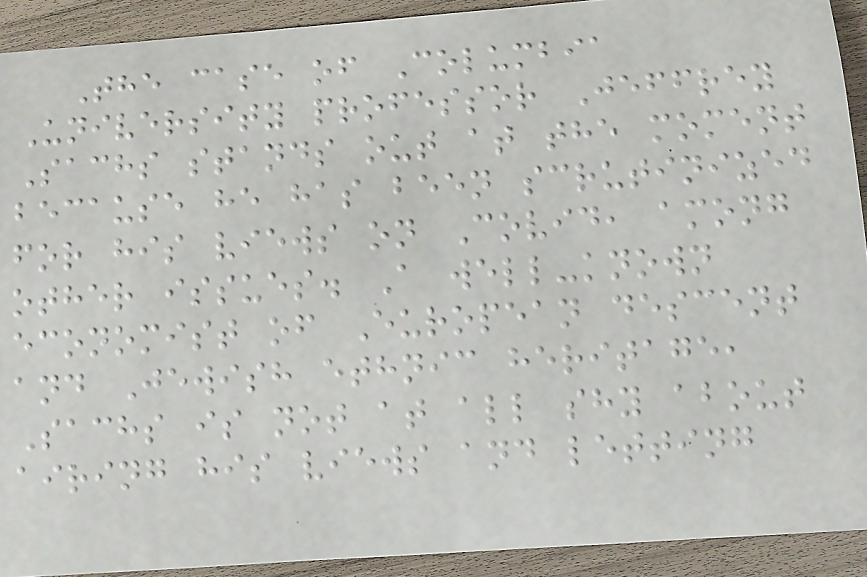The case of Columbia
University professor Jeffrey
Sachs stands out at the moment
because he has been scrutinized
for his views on Covid, among
other issues. A well-known
economist of European descent
and Jewish ethnic heritage,
Sachs is not at all shy about
airing his views and letting
